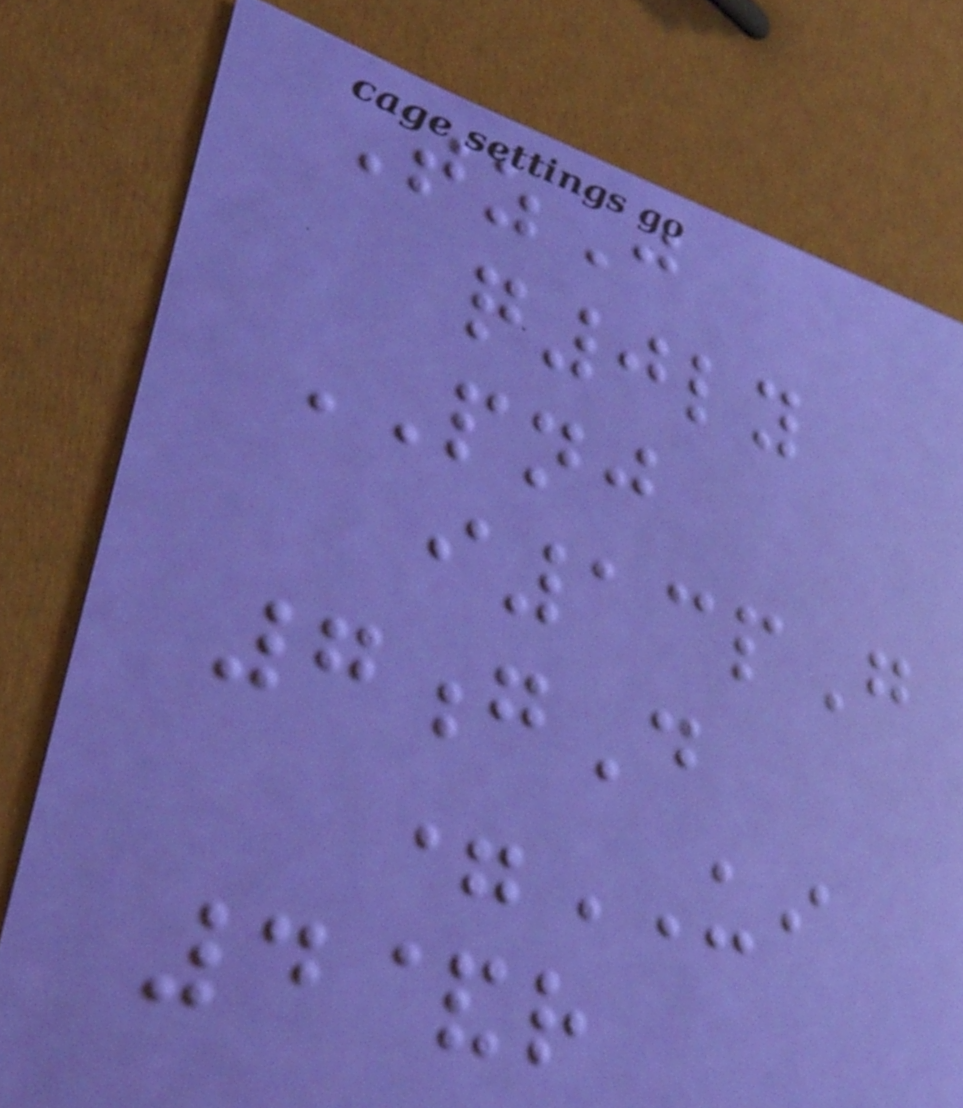TzJ
q0ly
PNJ
i13pG
7gD
=UI
4&r
